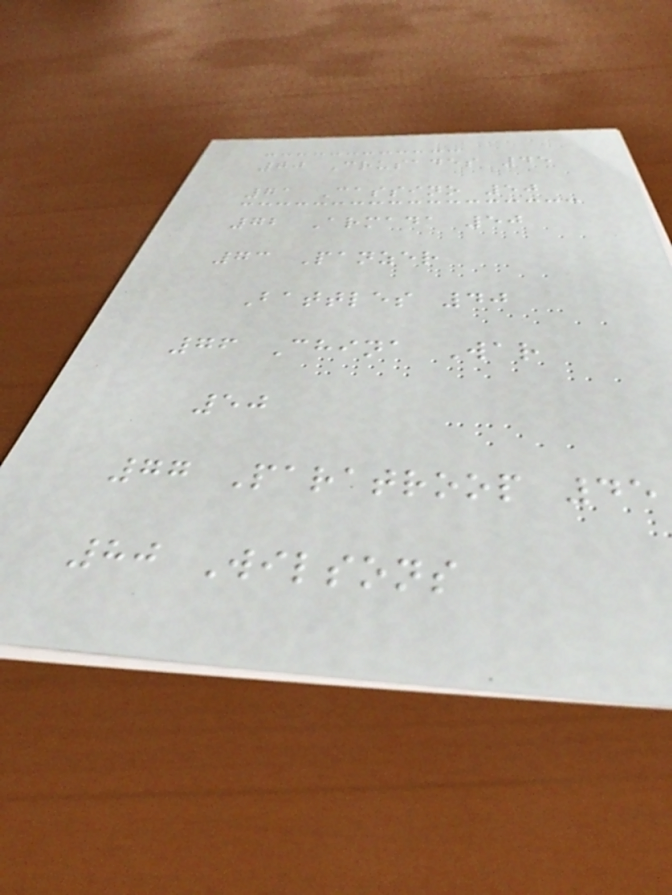70 Crusades 45
71 Cassino 50
72 Armada 50
73 Panzer
Battles 40
76 China War
50
77 Paratroop 45
80 Wilsons
